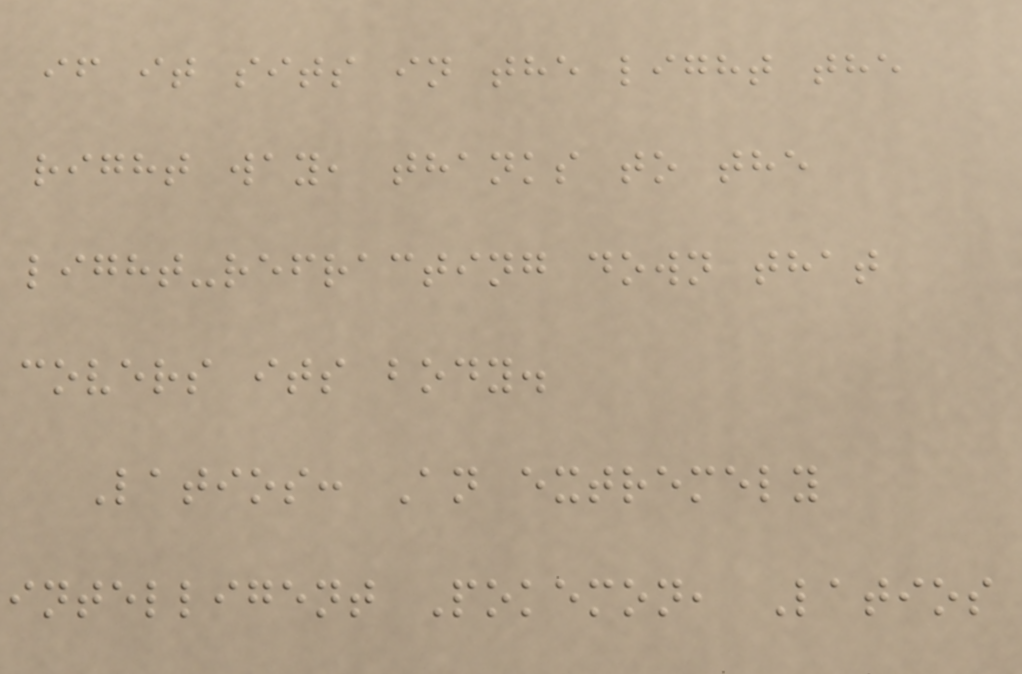if it sits in the light the
right way, thanks to the
light-refracting down that
covers its body.
Latios: An extremely
intelligent Pokemon, Latios
